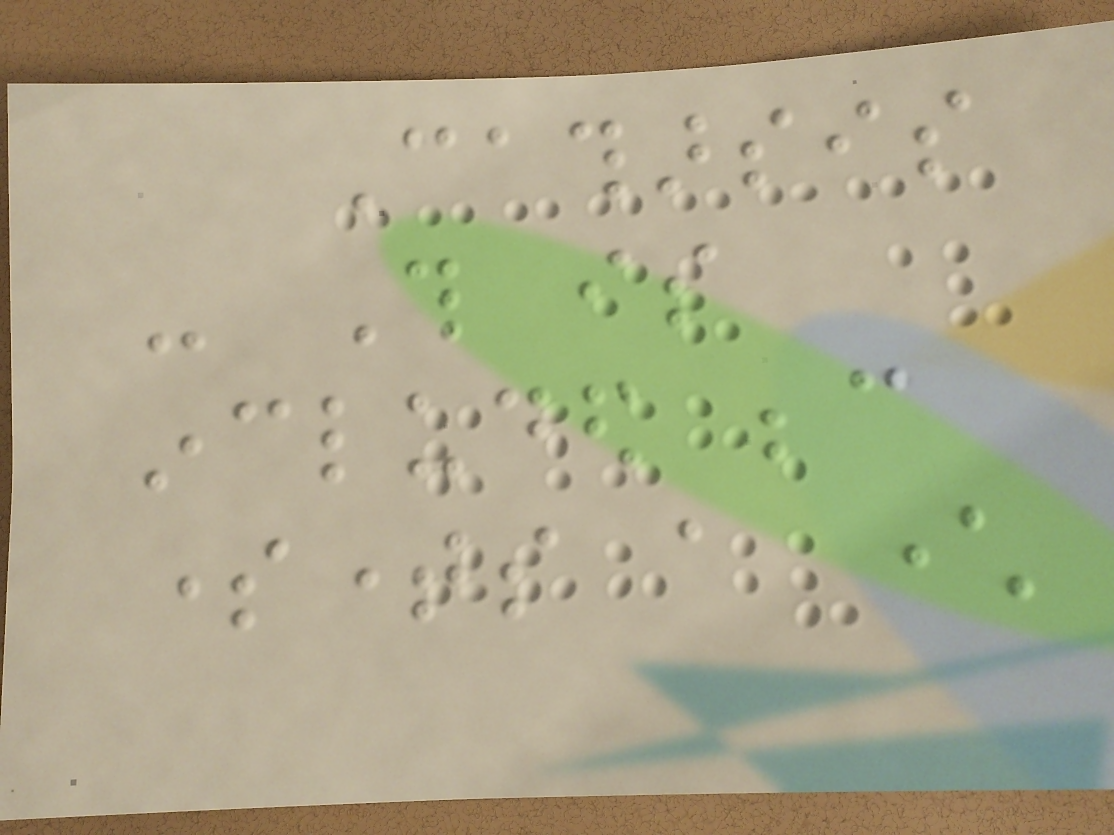Catharsis
- This is
included because
sometimes a character
